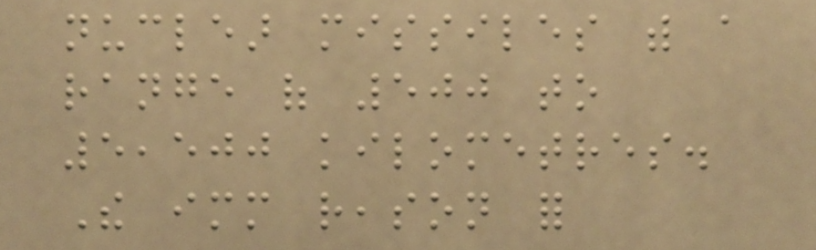nuclear missiles with a
range of 500 to
5,500 kilometres.
The immediate reason for
